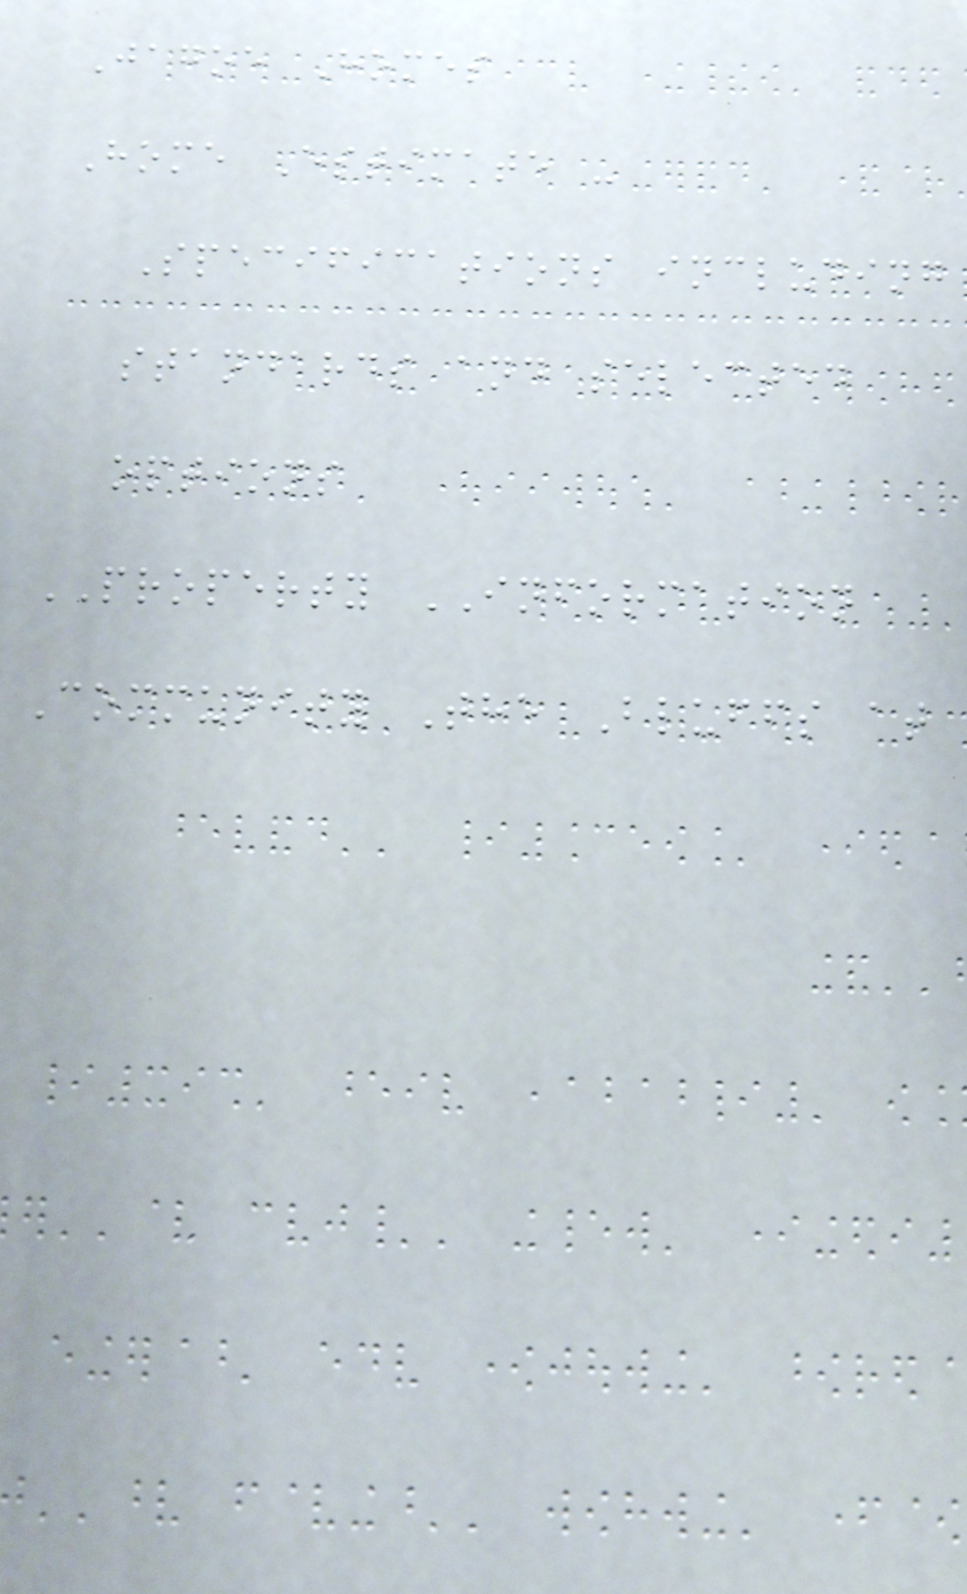Jagoe Homes
Home Estimate -
Specifications including
standards and selected
options
PROPERTY INFORMATION
Community The Bluffs at
